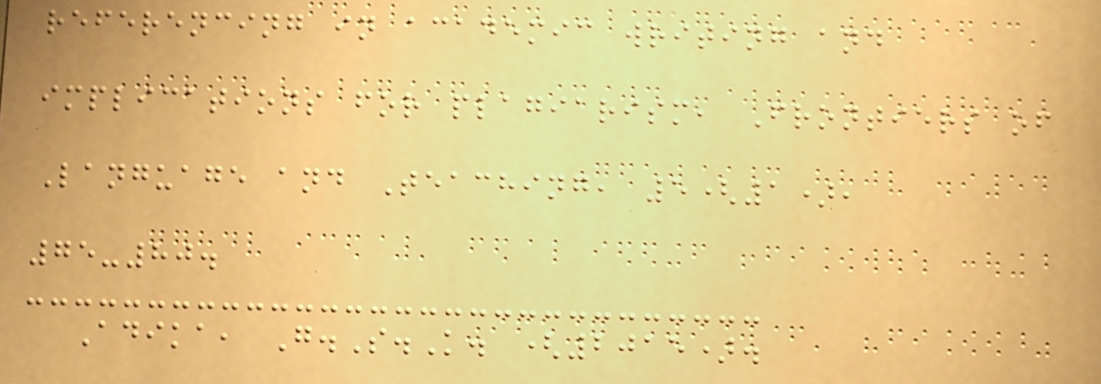referencing in academic writing and
implications for plagiarism, Frontiers of
Language and Teaching, 5(1),
75-80.
Adika, G.S.K. (2015).
